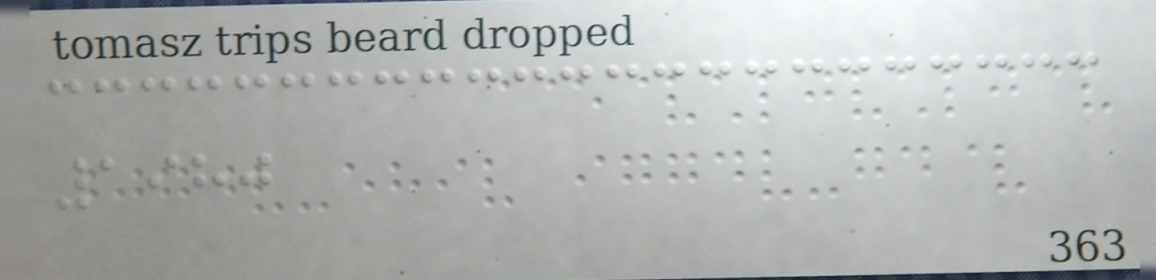1980
